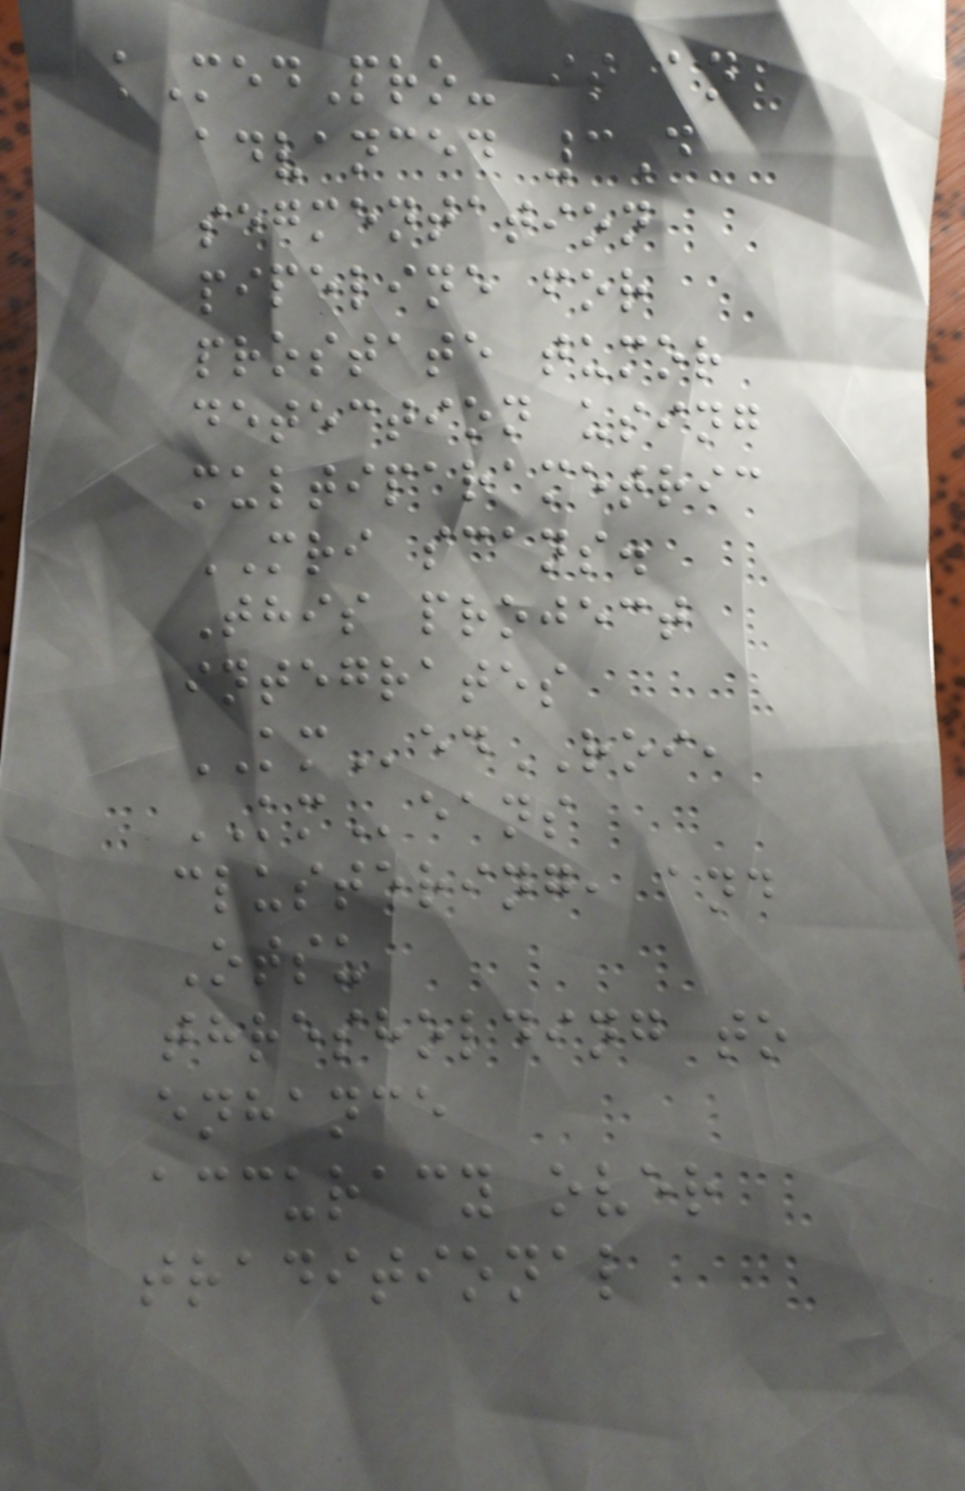kMedPro- is an
advanced 3D
segmentation
pipeline for
prostate tumor
detection using
multiparametric
MRI scans.
This project
integrates
KMedROI,
KMeans
clustering, and
Otsu
thresholding to
enhance
accuracy over
traditional
